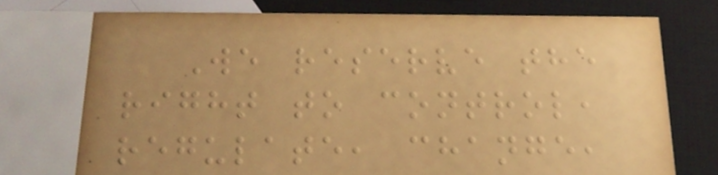We reserve the
right to control,
regulate, change,
